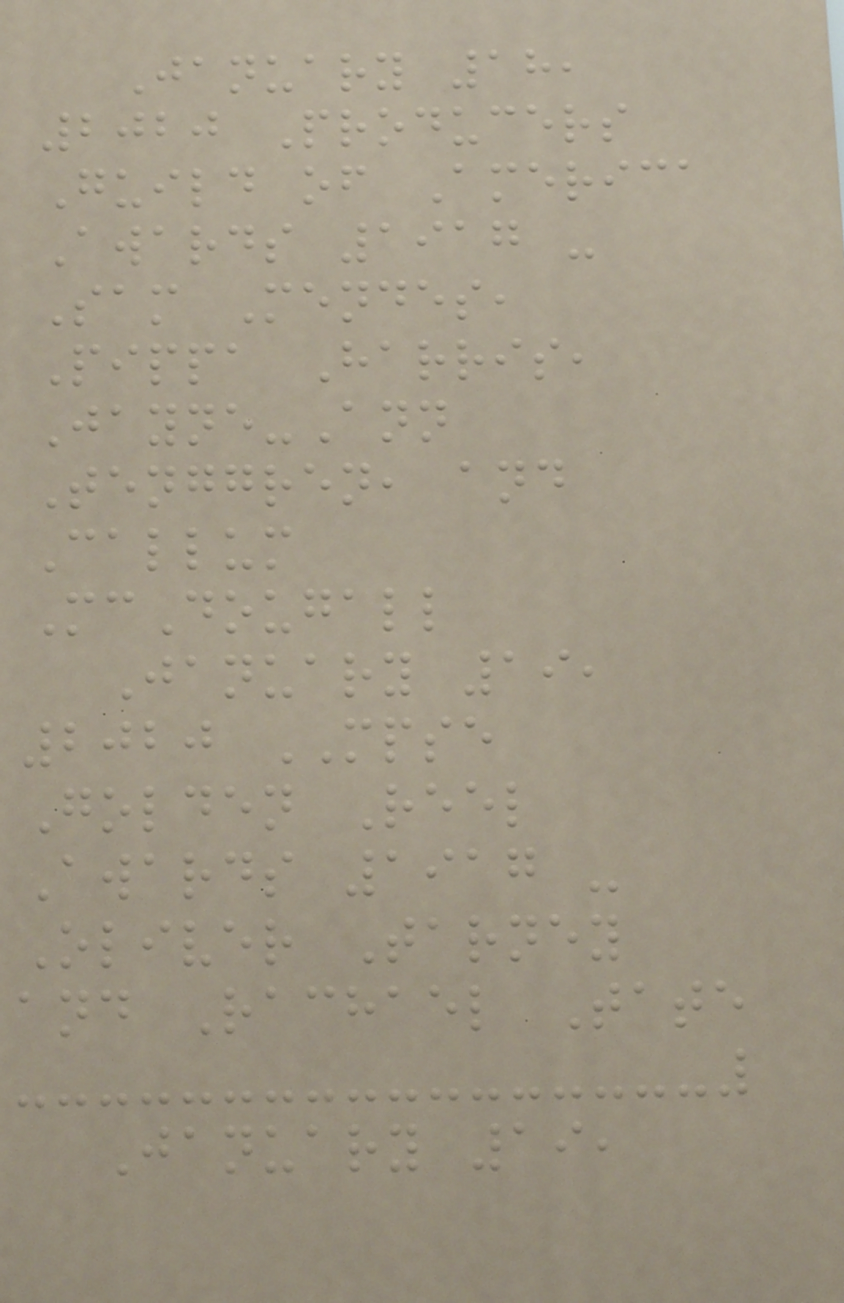January 18,
2020 Producers
Guild of America
Awards 1917 -
Sam Mendes,
Pippa Harris,
Jayne-Ann
Tenggren, and
Callum
McDougall
January 19,
2020 MPSE
Golden Reel
Awards 1917 -
Oliver Tarney
and Rachael Tate
January 19,
